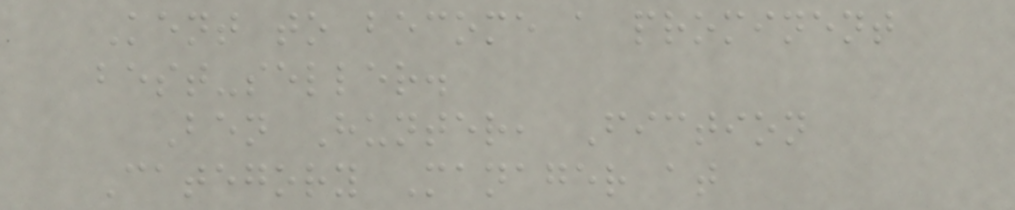Kent to become a prominent
best-seller.
Ben Hunter, Fiction
Category Manager at
